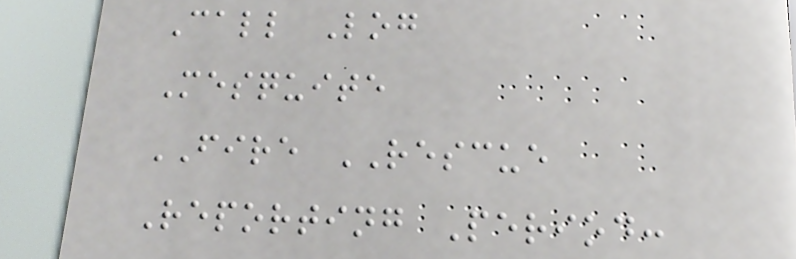Call Log
Mesquite
FIRE RESCUE
Reporting Period:
